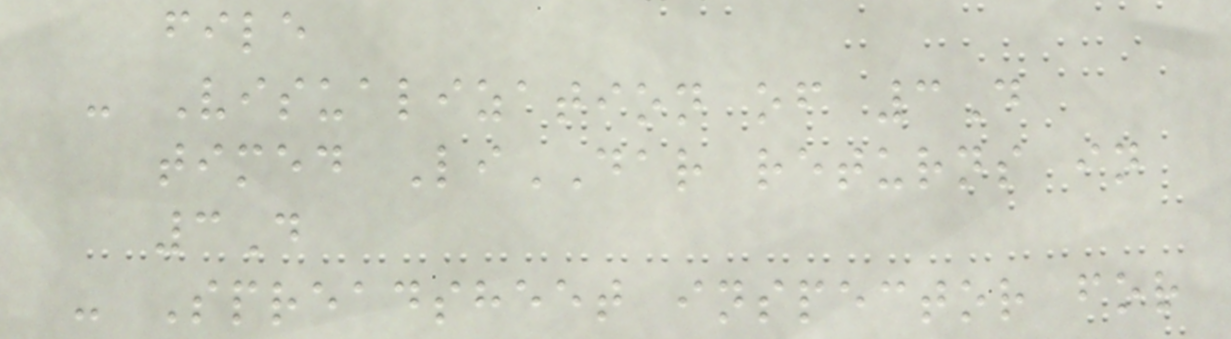file
- Visualization of 3D
timed LiDAR returns in
3D
- Spreadsheet inspector for
